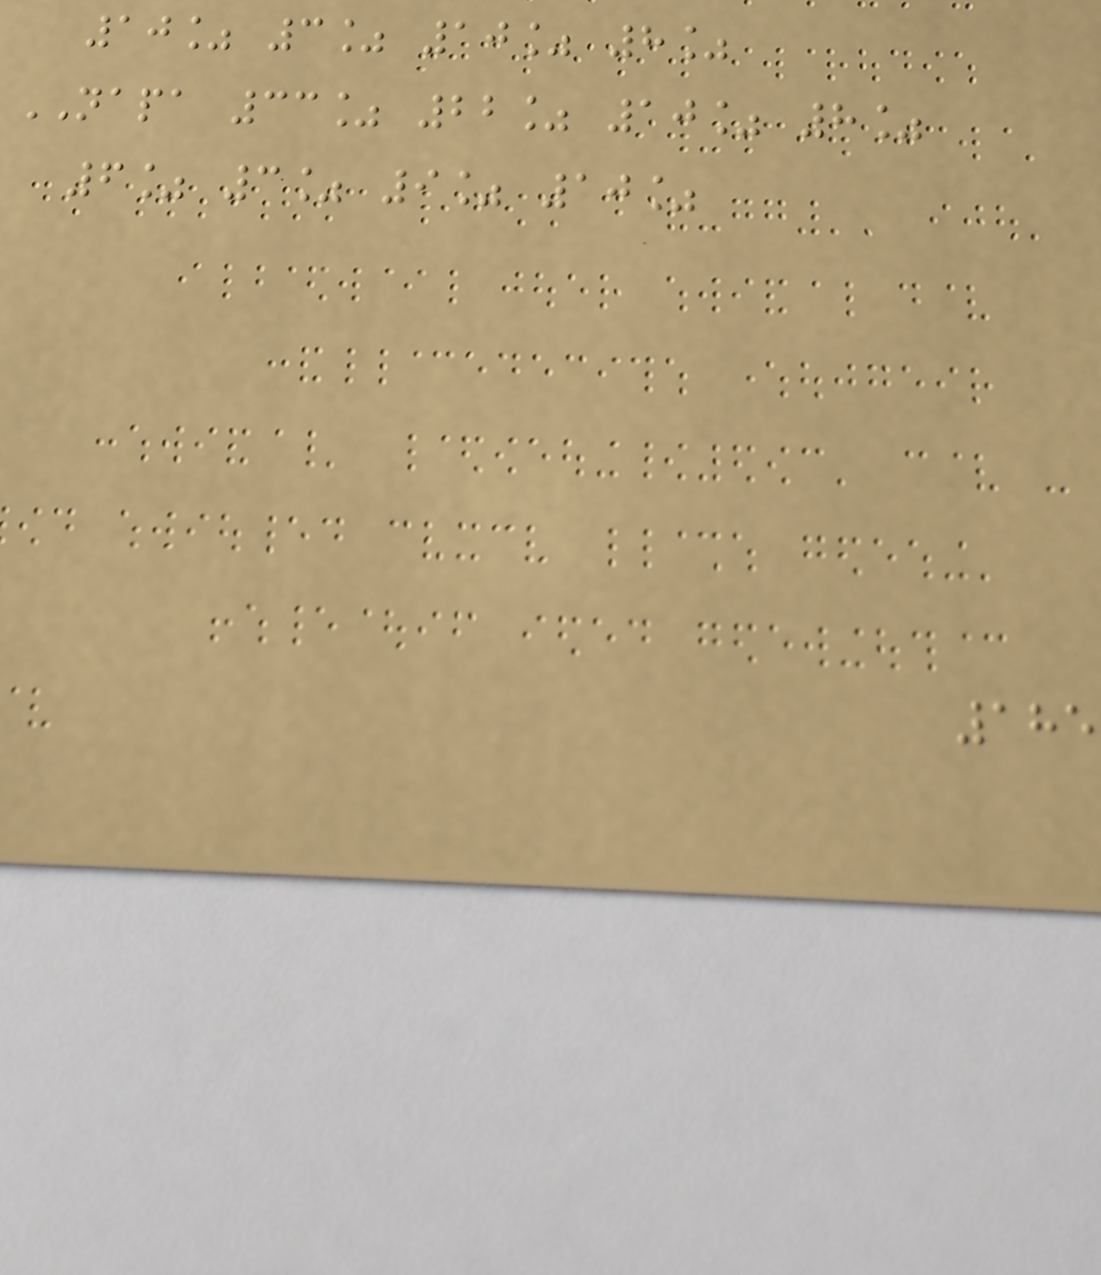10% 3% 10% 8%
NAPA 33% 22% 10% 8%
6% 3% 9% 10%
185
